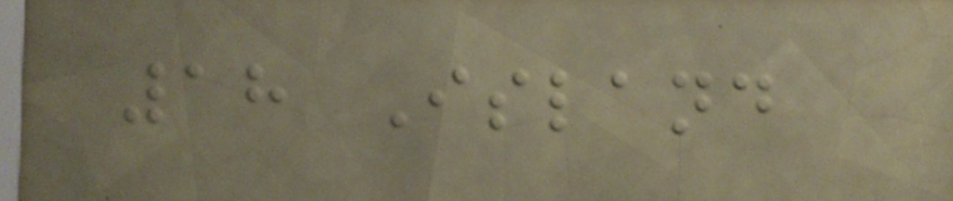18 Island
